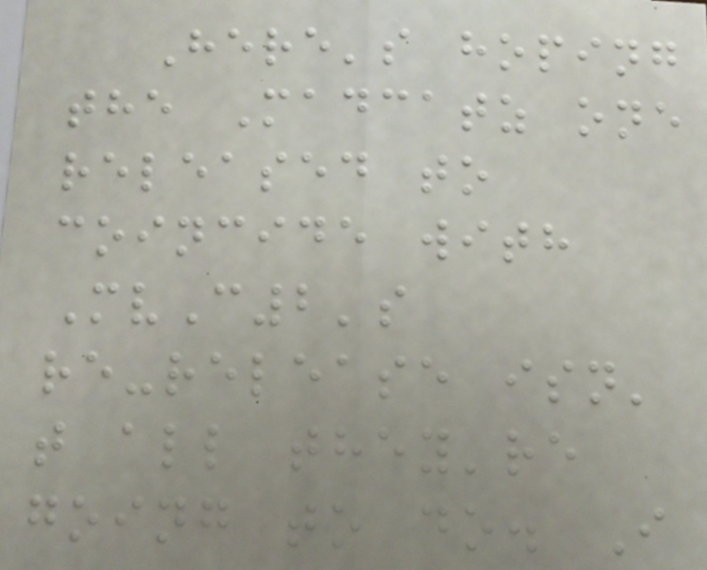Here's hoping
the Madcatz one
released to
coincide with
MvC2's
re-release isn'
t all they're
going to do. I
